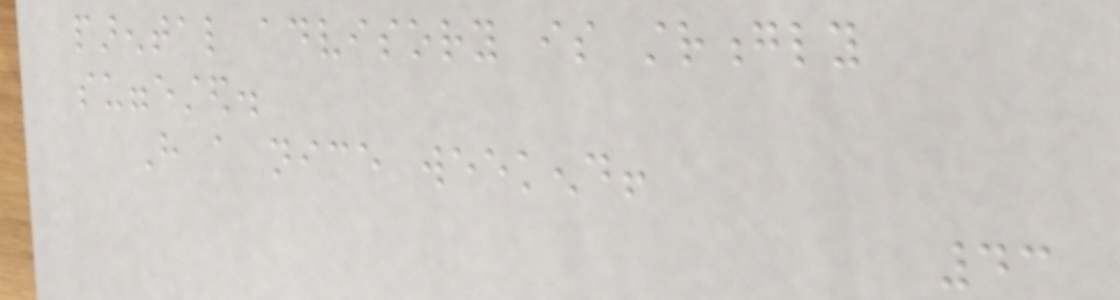parental advisory is strongly
suggested.
Have a nice weekend!
43
